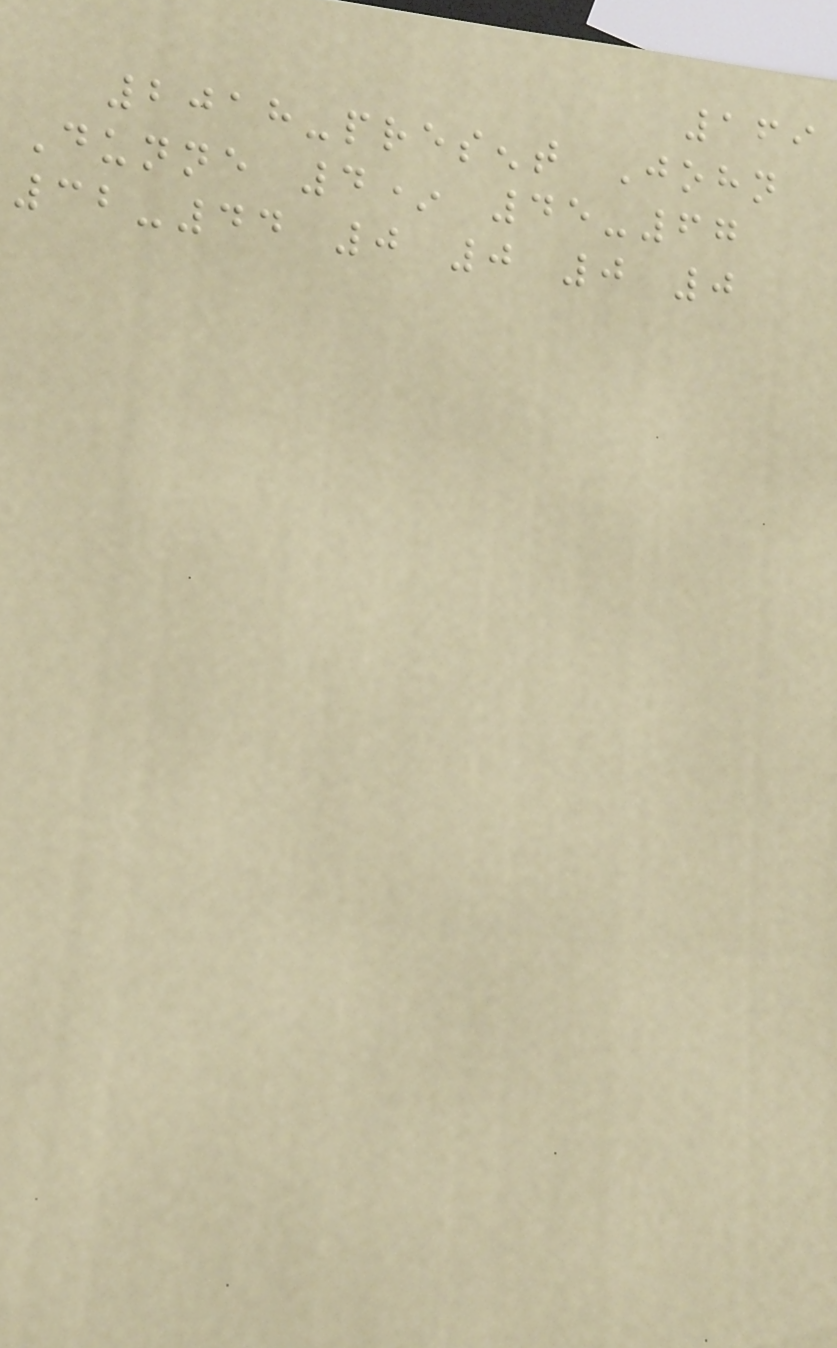169
2018-present John
Dunne 4* 45-67
32-44 0 0 0 0
